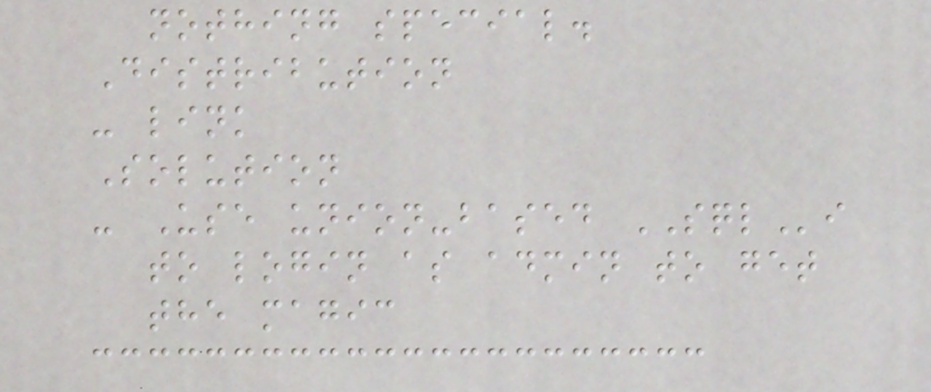nothing special.
Distribution
- link
Solution
- Use union-based SQLi
to login as admin to get
the magic
